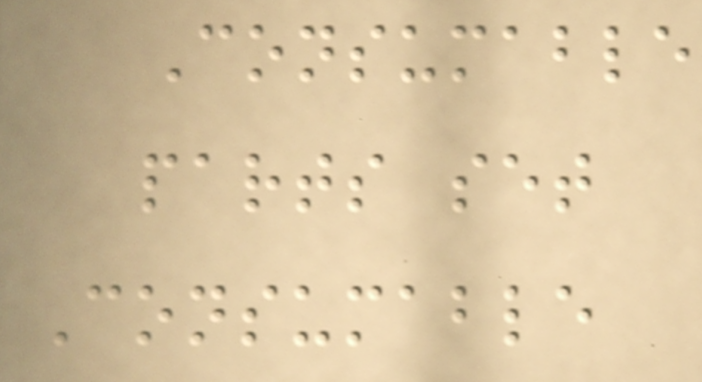Consumable
parts set
Consumable
